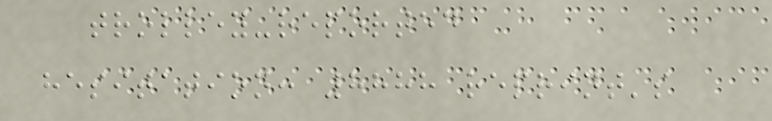trolley-reported
hesitation: 8888 reprint's
